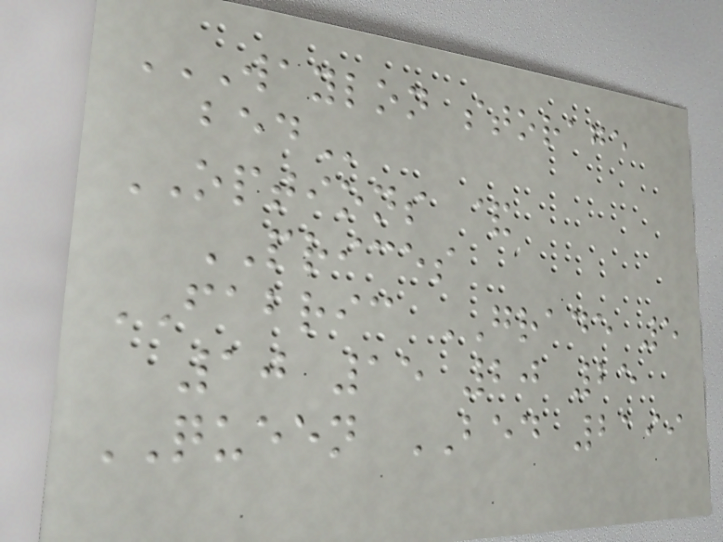WAYLON STORAGE
BED
OPTIONS &
PRICES
FABRIC GRADE 5
10 15 20 25
QUEEN BED 2199
